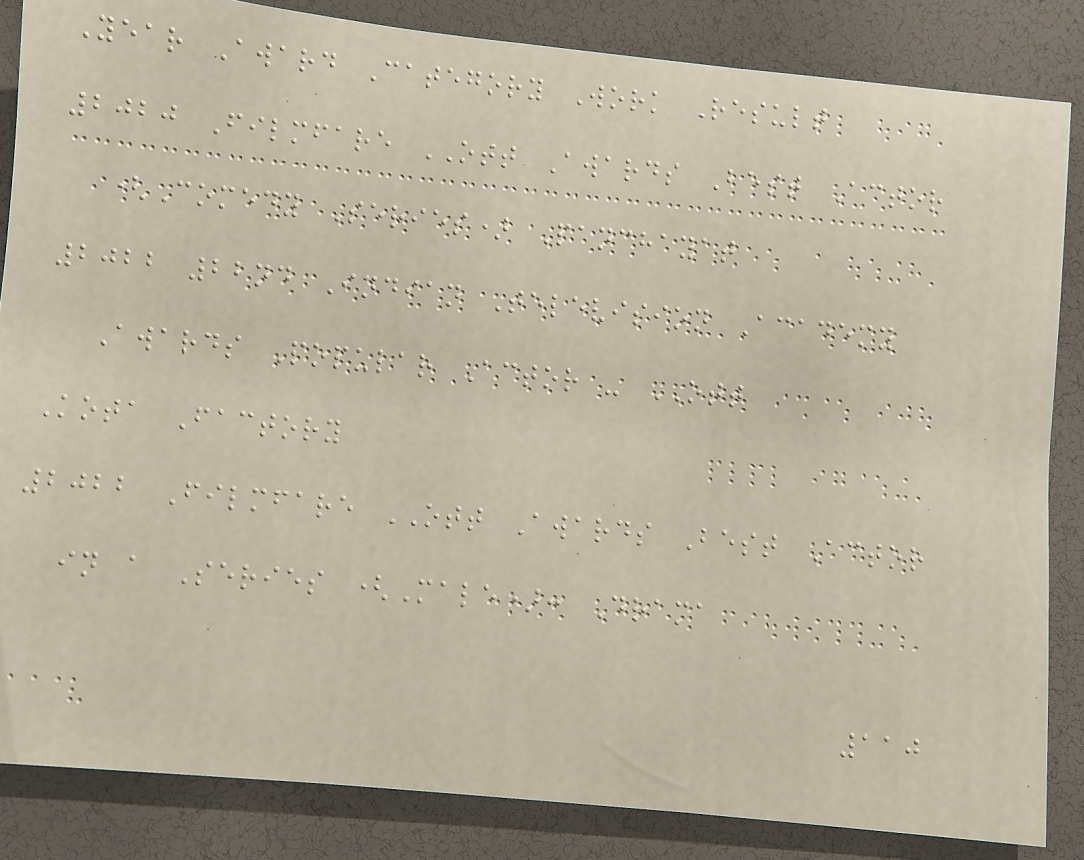Year Award Category Work Result
2020 Filmfare OTT Awards Best Actor
(Comedy Series) Panchayat
2022 22nd Indian Television Academy
Awards Popular Actor - OTT
Kota Factory
2022 Filmfare OTT Awards Best Actor
in a Series (Male): Drama
110
